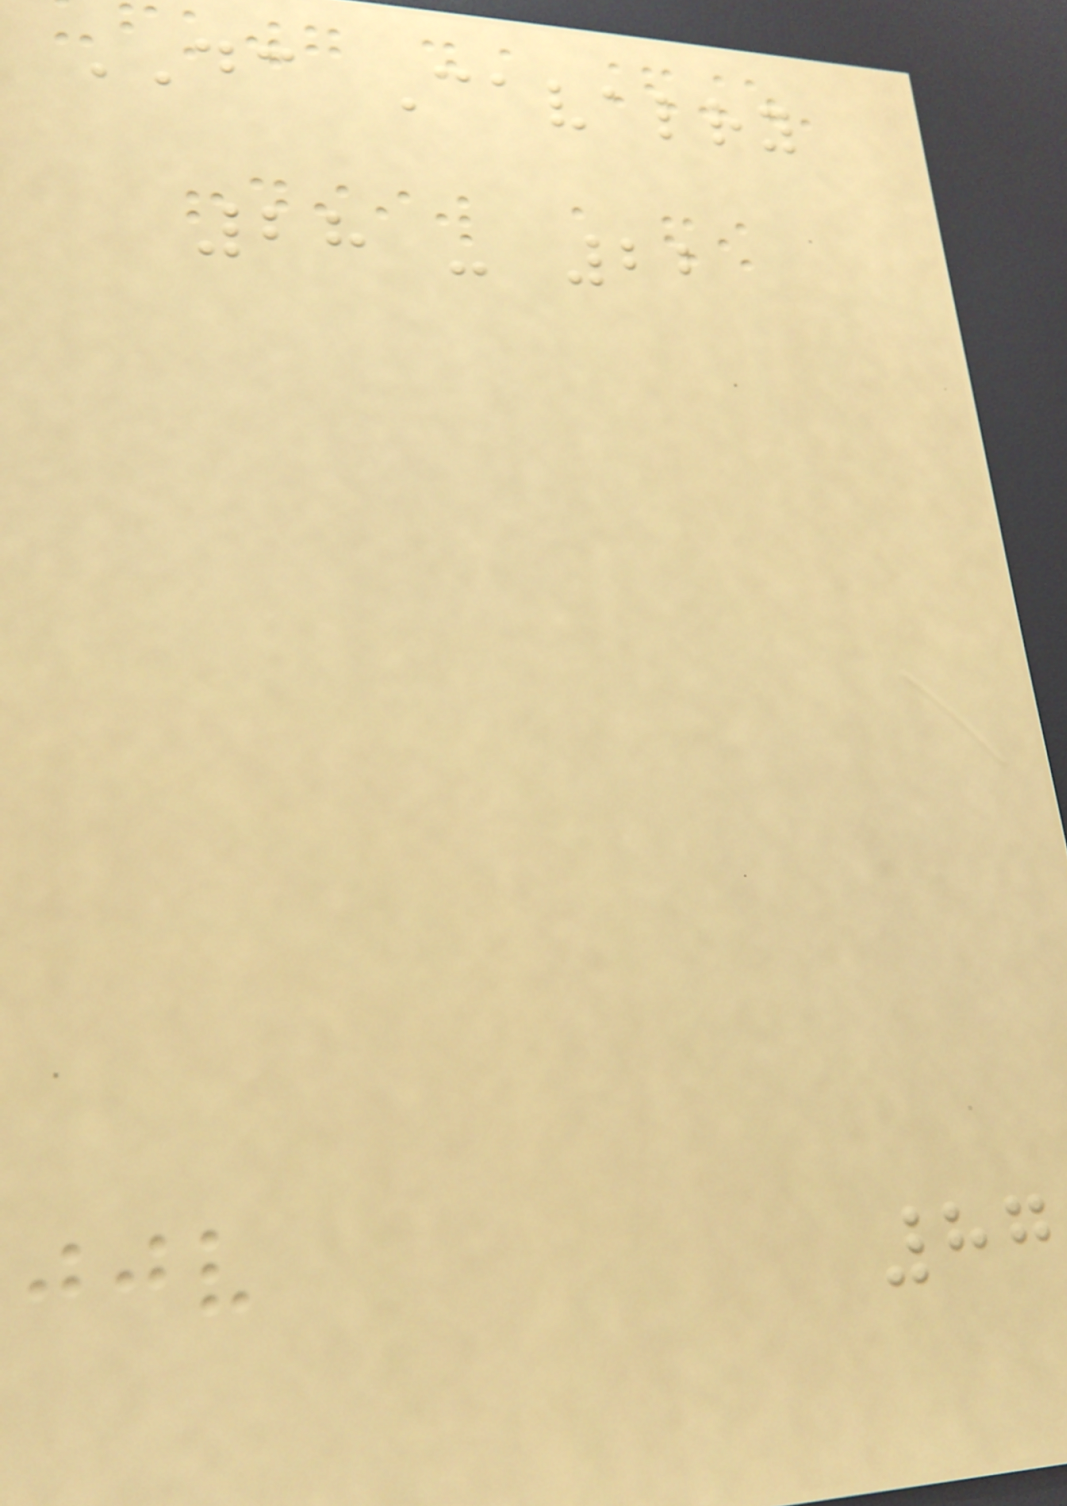DC Cavalry
28 - 22
87
